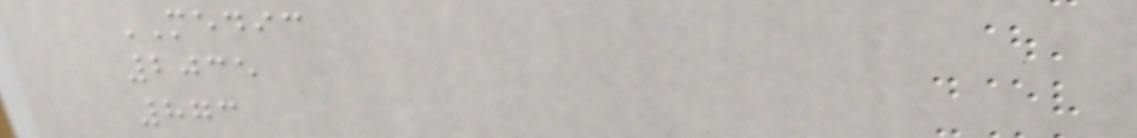MEDIC
2035
873
